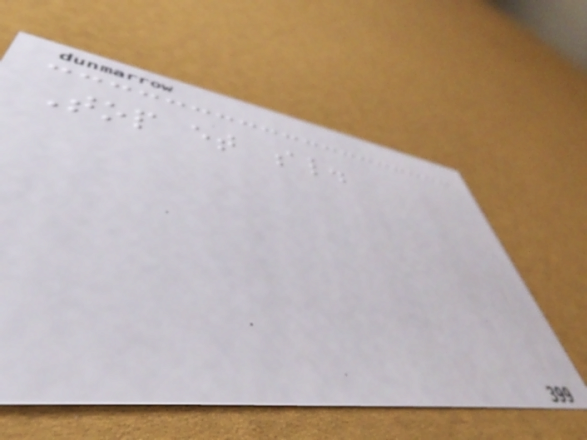Top et al.
